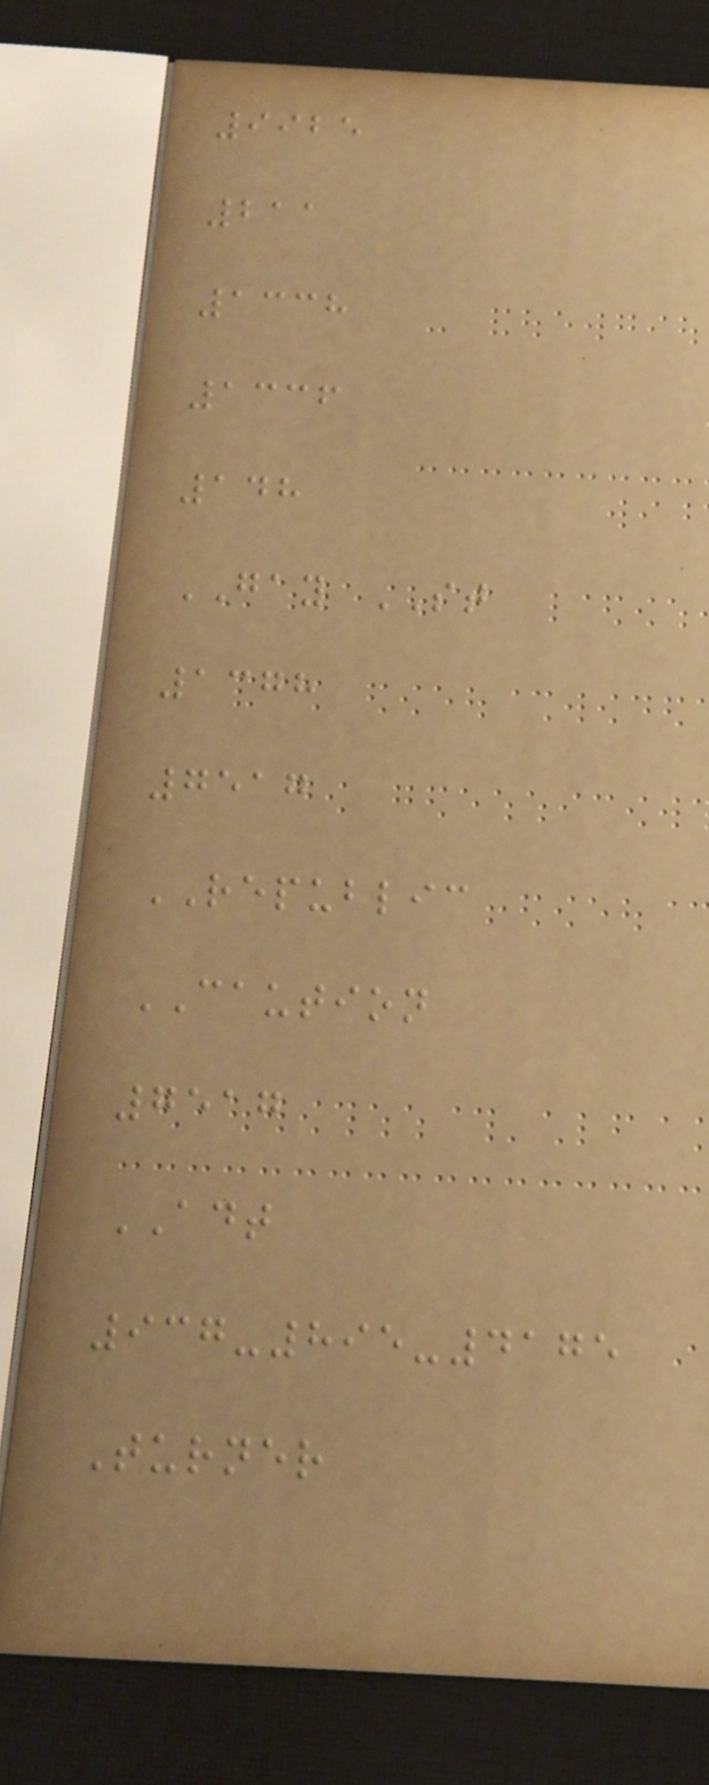9925
211
1338
1336
148
GAY ST
1378
7517
REPUBLIC
CAUTION
7517
ADT
937-895-4175
Turner
